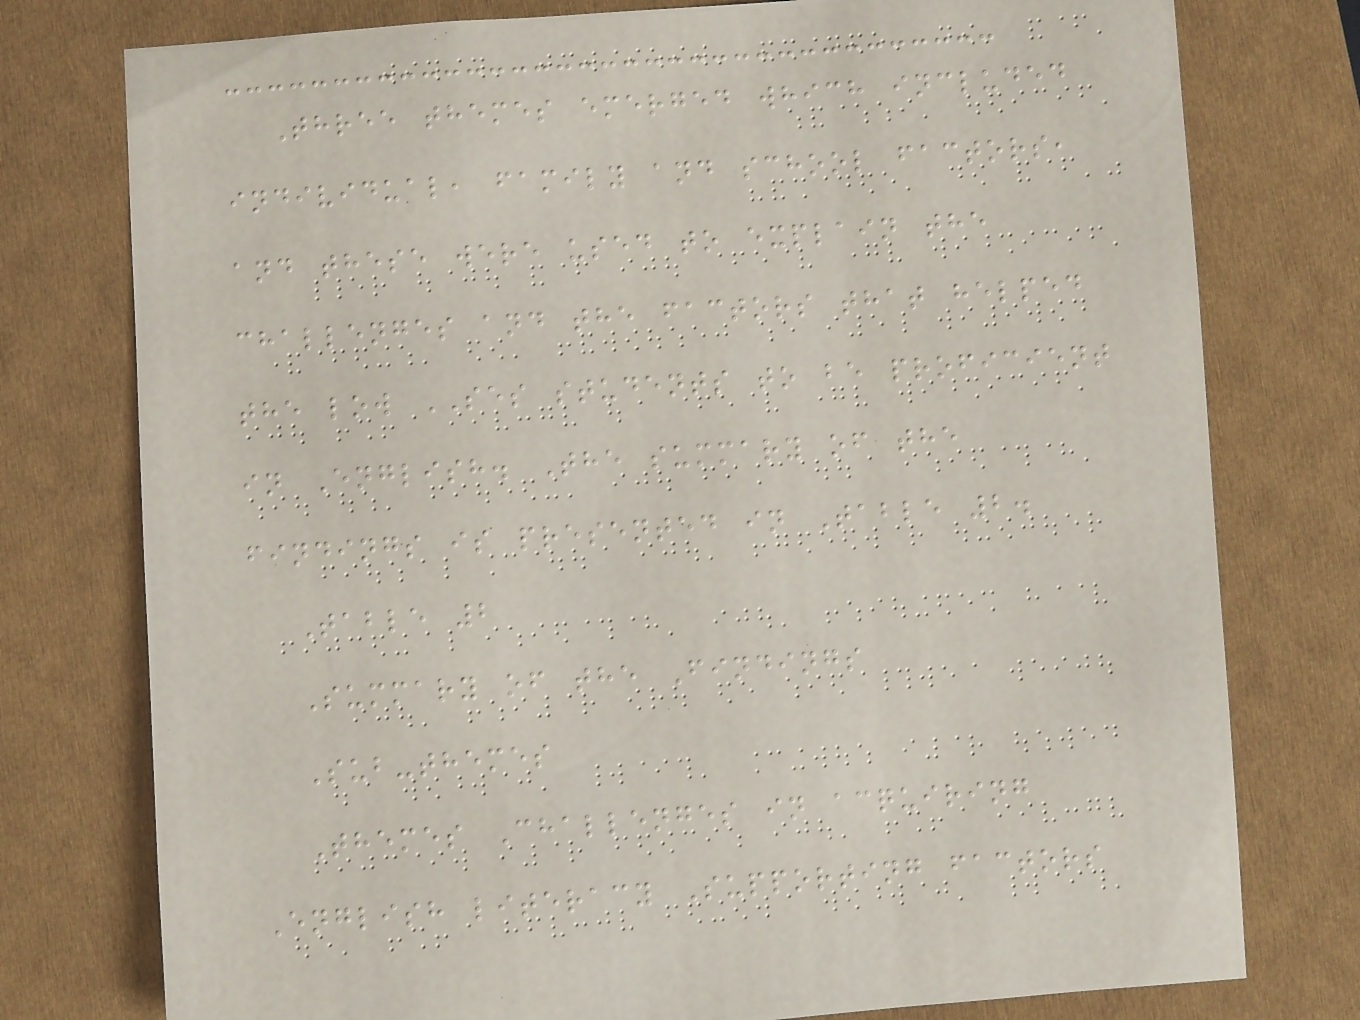Three themes emerged which included
individual, family and school factors,
and these were used to explain the
challenges and the factors that helped
the low SES students to be proficient
in English. The summary of the
findings is presented in Table 2.
Table 2
Summary of the Findings
Sub-themes
Themes Challenges in acquiring
English literacy Supporting factors
